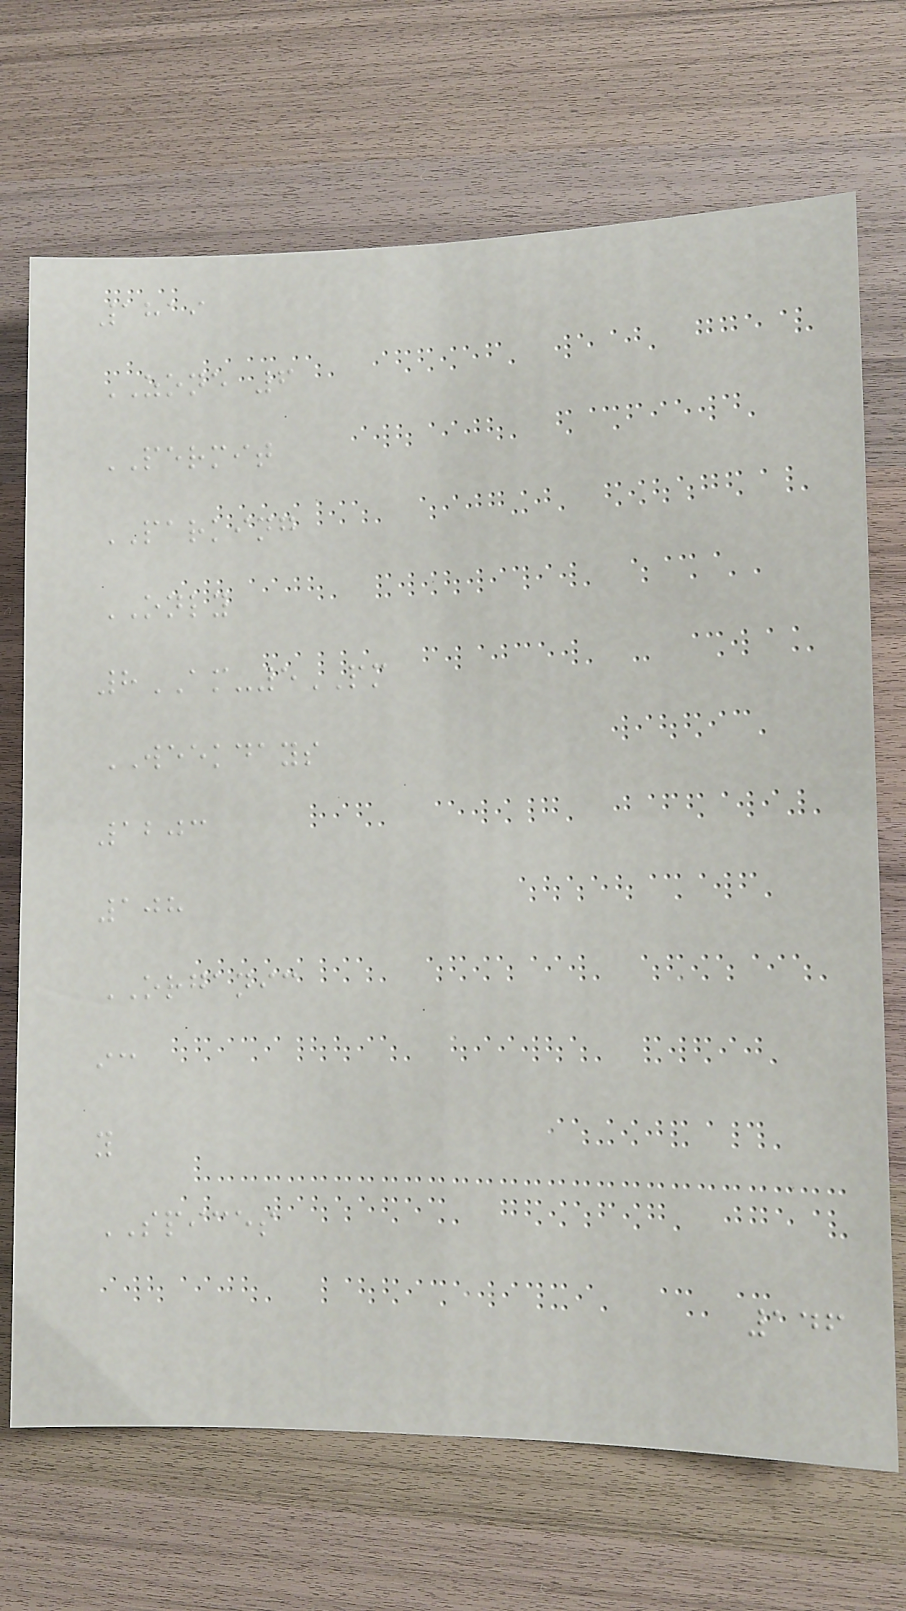1819
ZONE 6
PERMIT
PARKING
ONLY
8AM-5PM
WEEKDAYS
1203
108
ORGANIC
ic
y
SPICES
146
